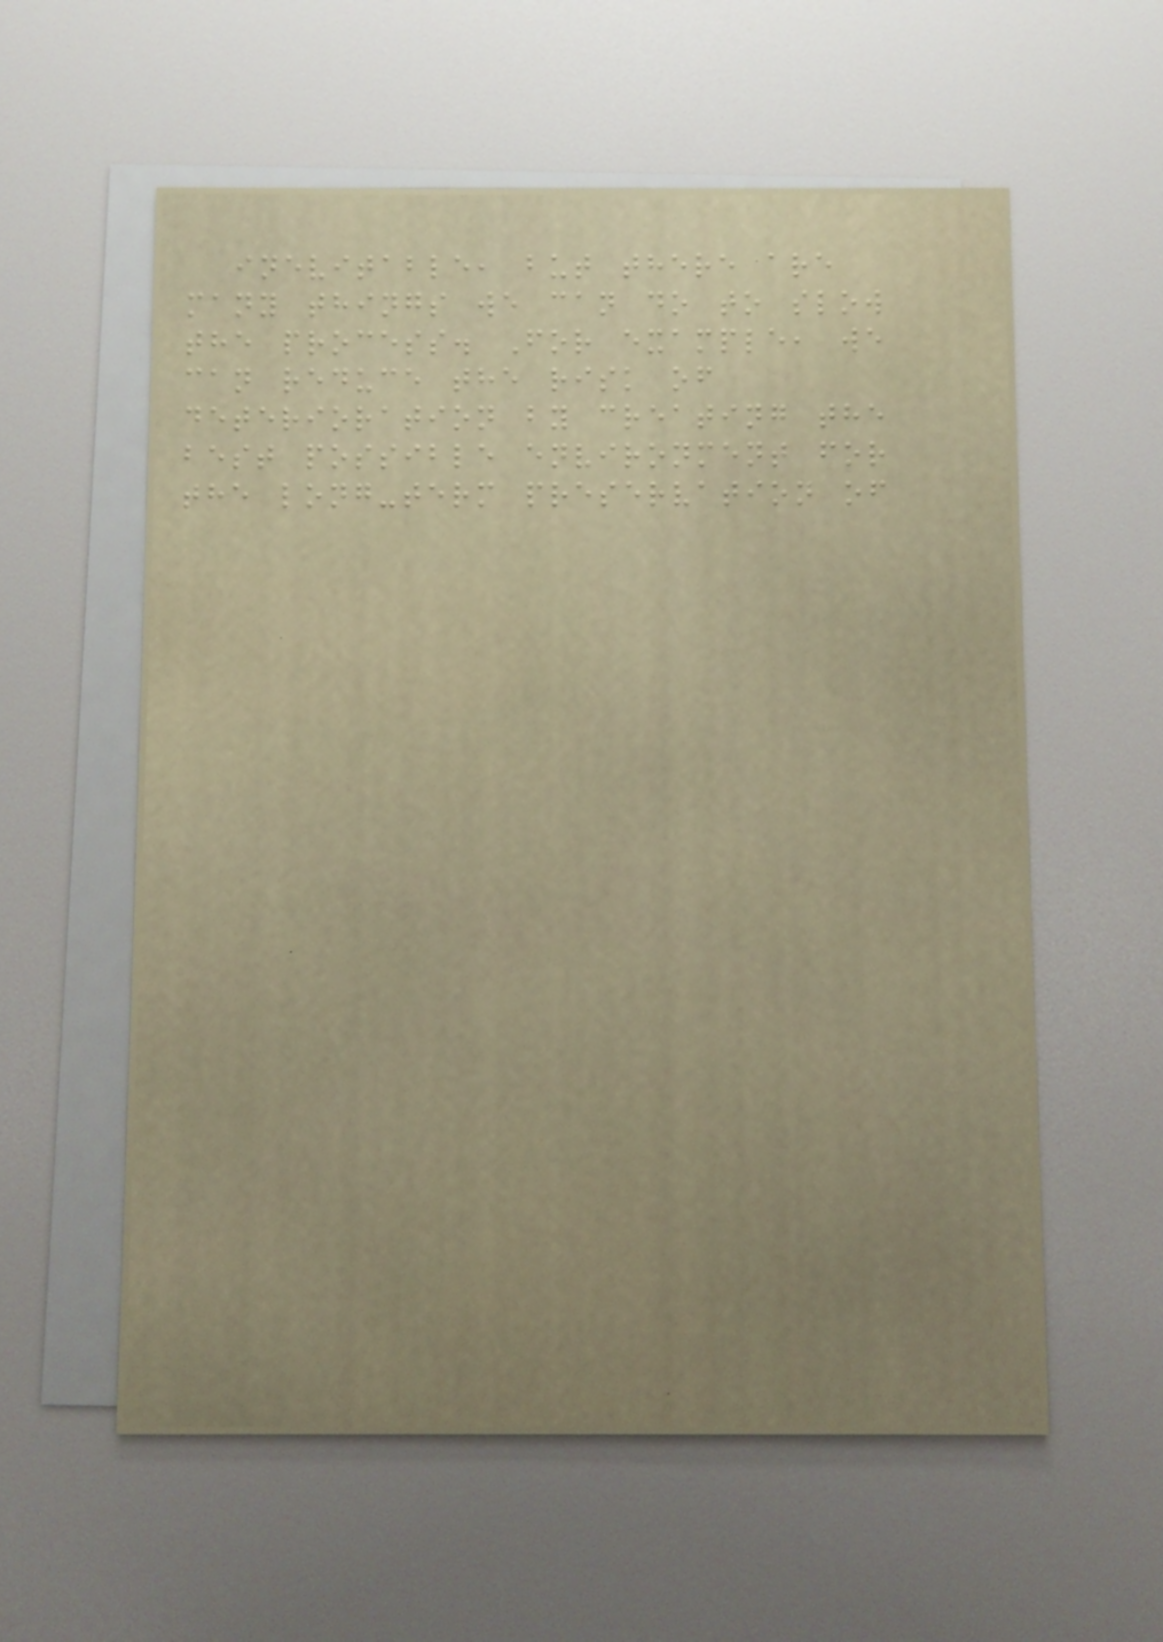inevitable, but there are
many things we can do to slow
the process. For example, we
can reduce the risk of
deterioration by creating the
best possible environment for
the long-term preservation of
